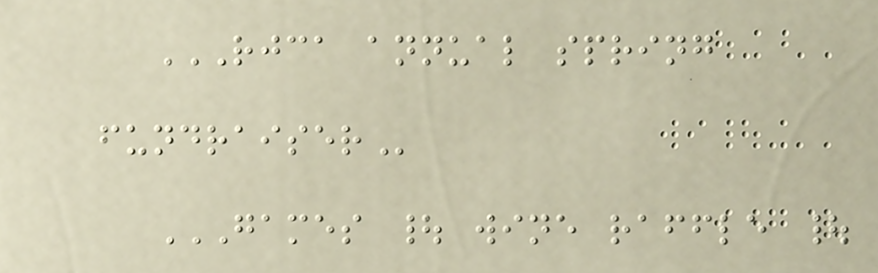RJCA ANNUAL SPRING
FUNDRAISER
GAMES | WINE RAFFLE |
